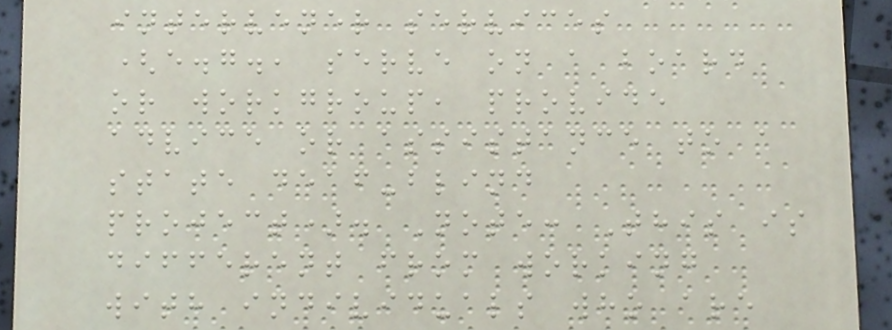intervener services
(e.g., serve on a board
or workgroup, provide
advice or assistance to a
state deaf-blind
project). Note: This is
different from working
with individuals who are
